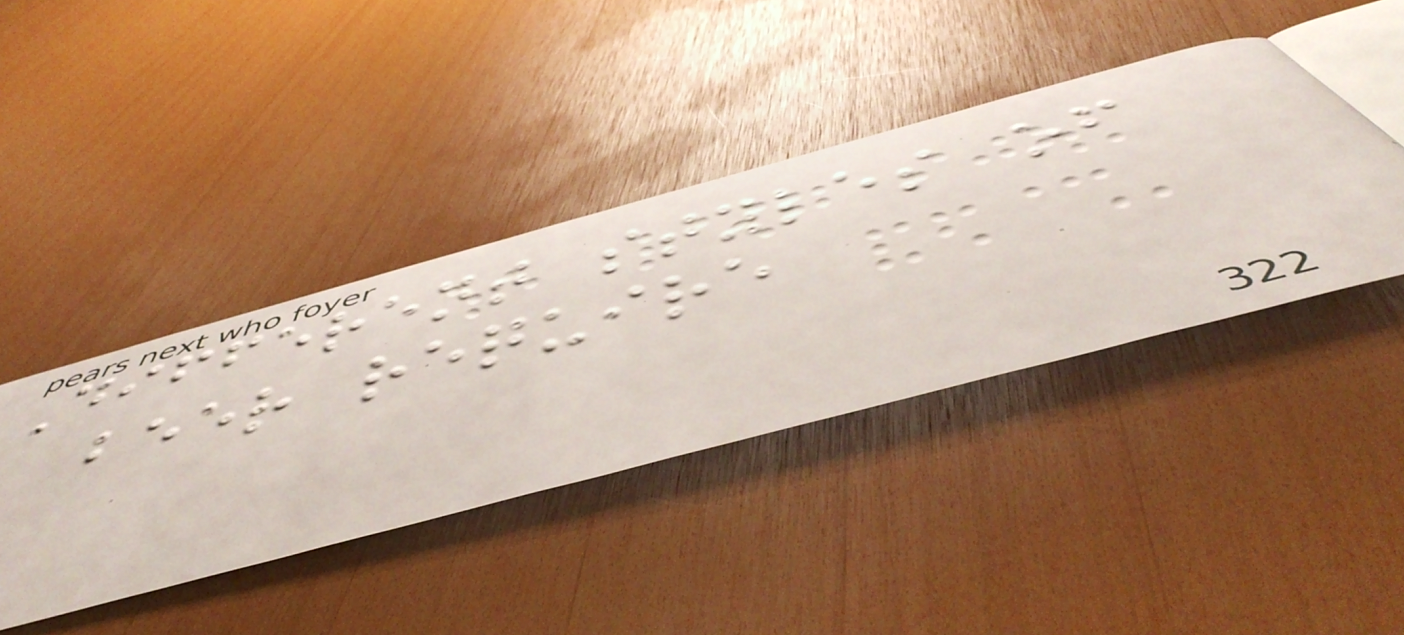Different styles of
beer require
